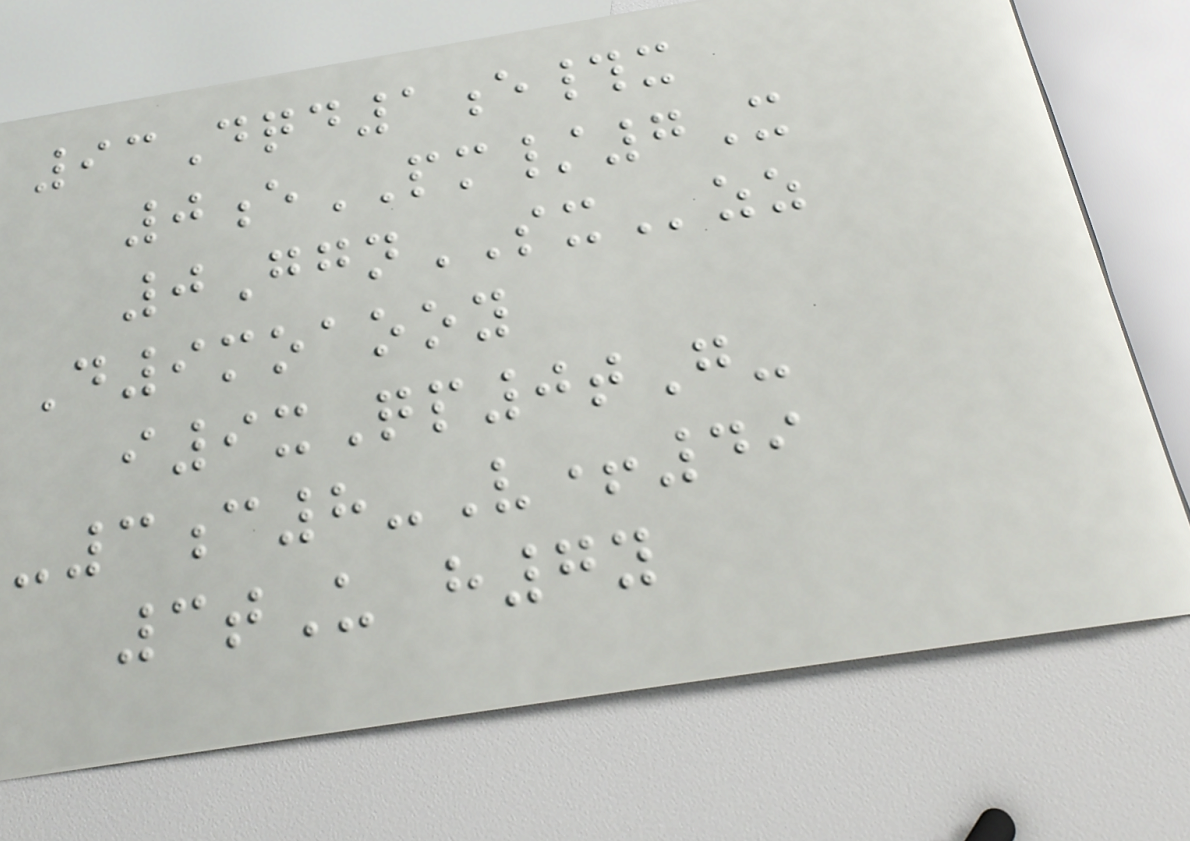93Dqd1e#x
0ePM/7X
0GgnSXzz
D9moaooy
i9xQp0tG-
-3c8-V+49
3tU h7y
